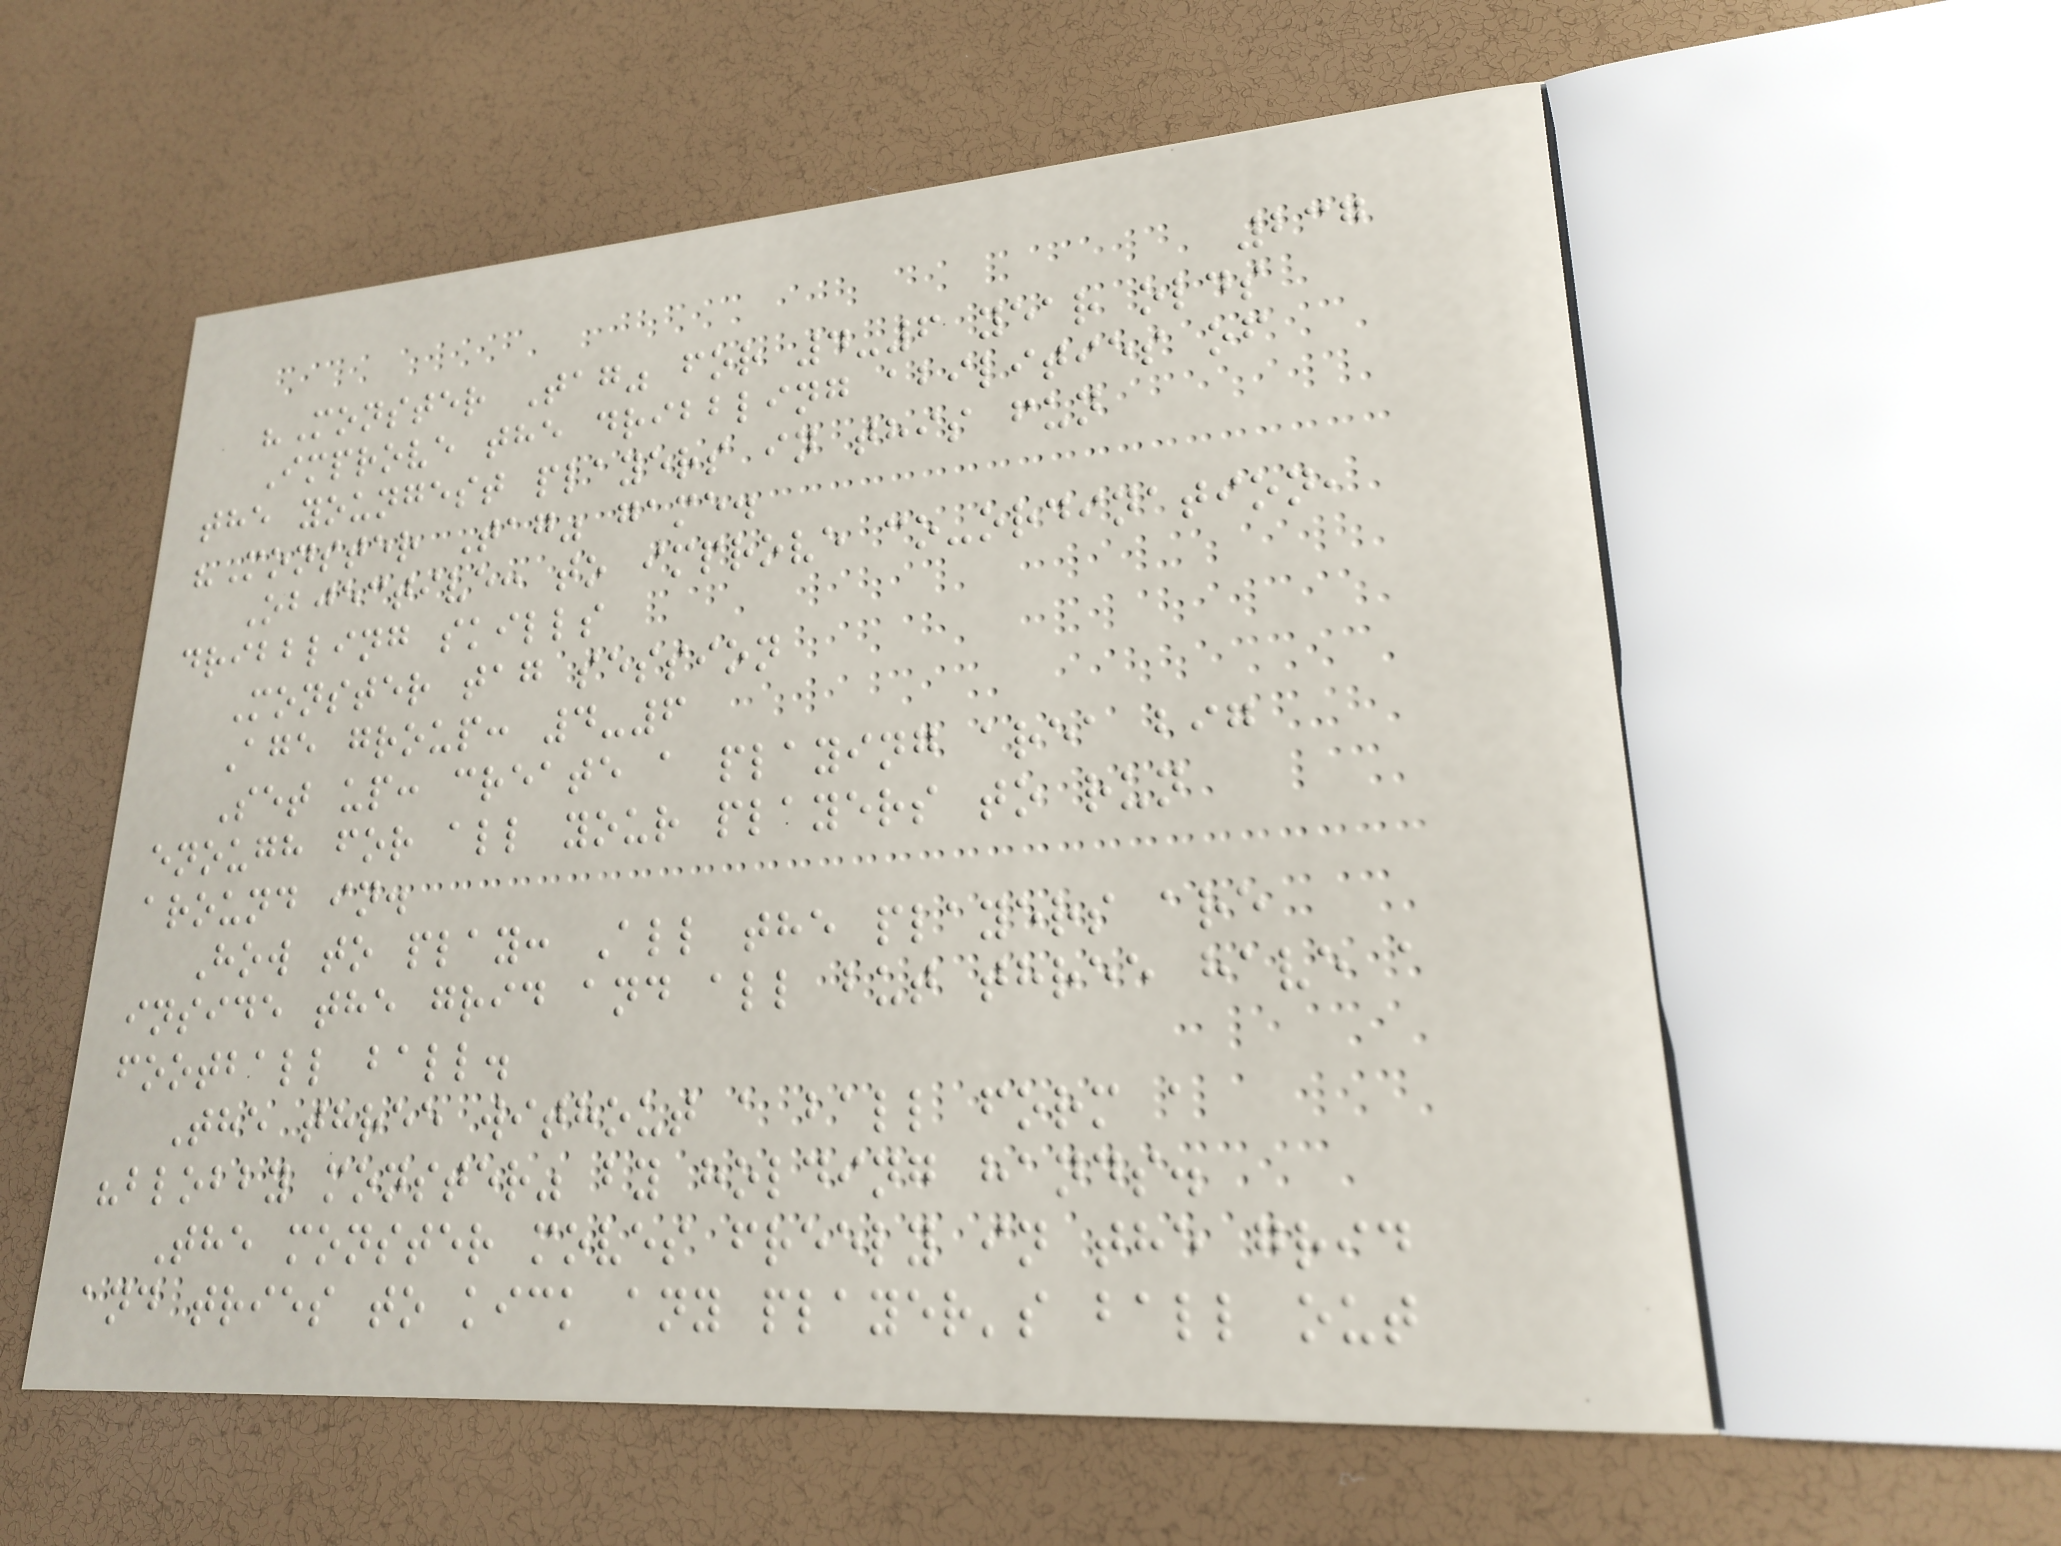237
"Monster Tag" for 4-6 year olds
Improve the dribbling abilities of
the youngest players in this fun
"Monster Tag" game.
Objective: to improve co-ordination,
dribbling skills
Monster tag session
Age group: 4-6
Set up: create a playing area big
enough for all your players to run
around in.
How to play: All the players are
inside the grid and all but three have a
football ball.
The three without a ball form a
"blobby monster" by holding hands.
The monster moves freely in the grid
and tries to kick any player's ball out
